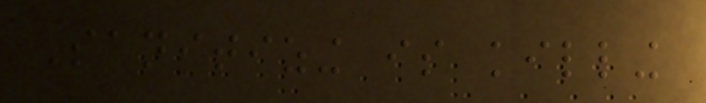Sanitizing is killing
